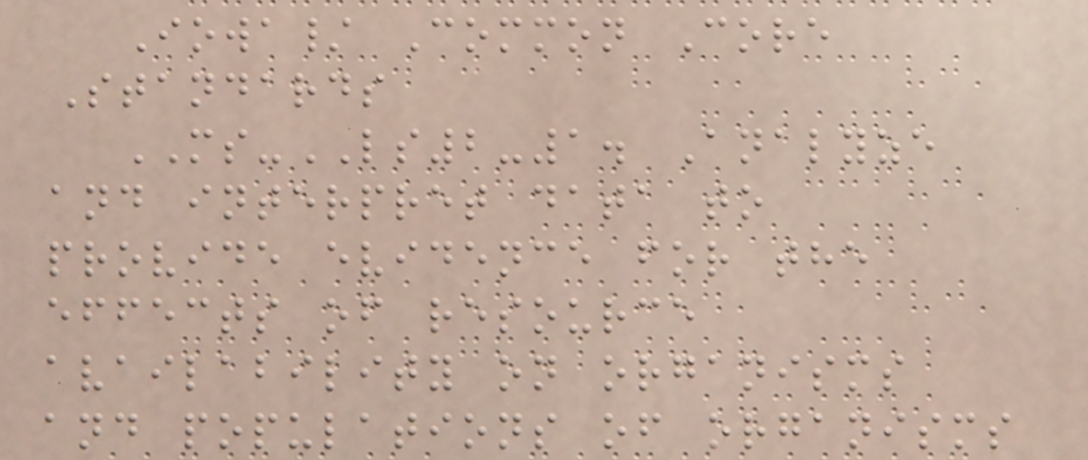Iowa/ Common Core
Standards
MS-LS2-1. Analyze
and interpret data to
provide evidence for the
effects of resource
availability on organisms
and populations of organisms
